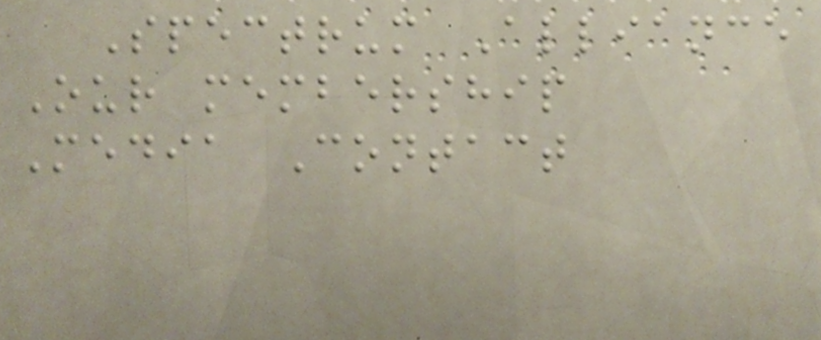Spectrum Alliance
Our membership
Media Contact
